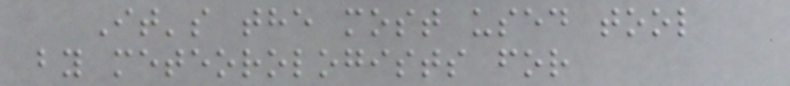It's the most used tool
by meteorologists for
